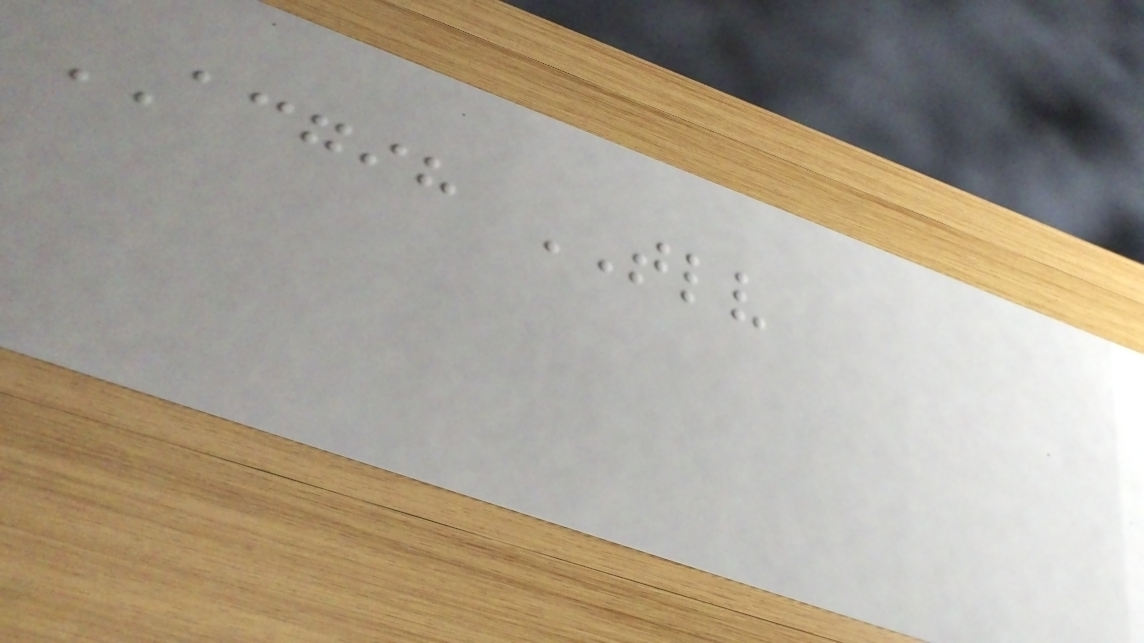ACGIH TLV
